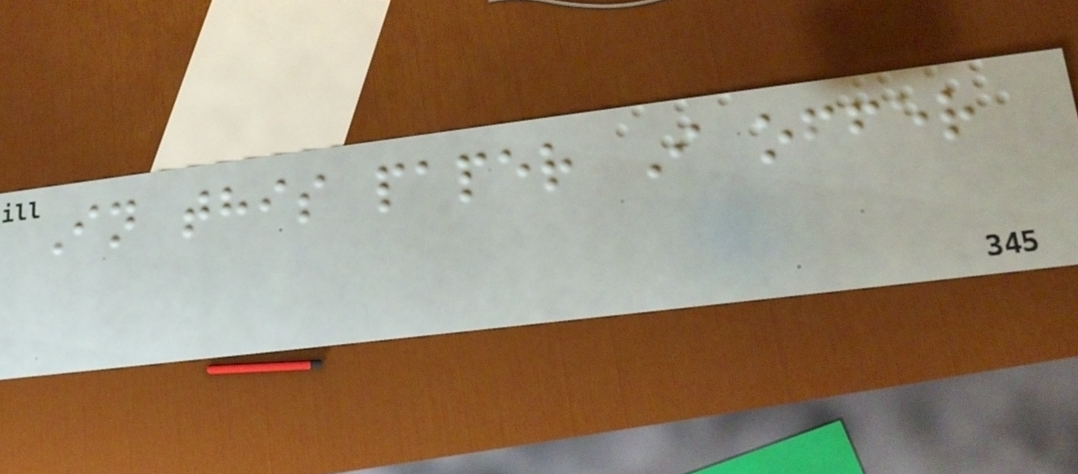In this paper I offer
